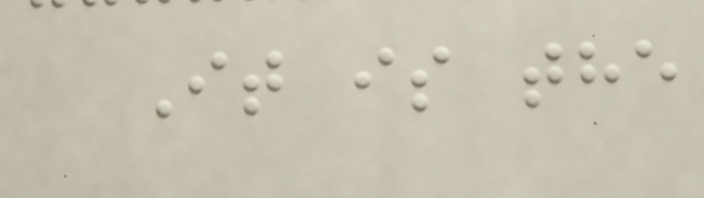It is the
